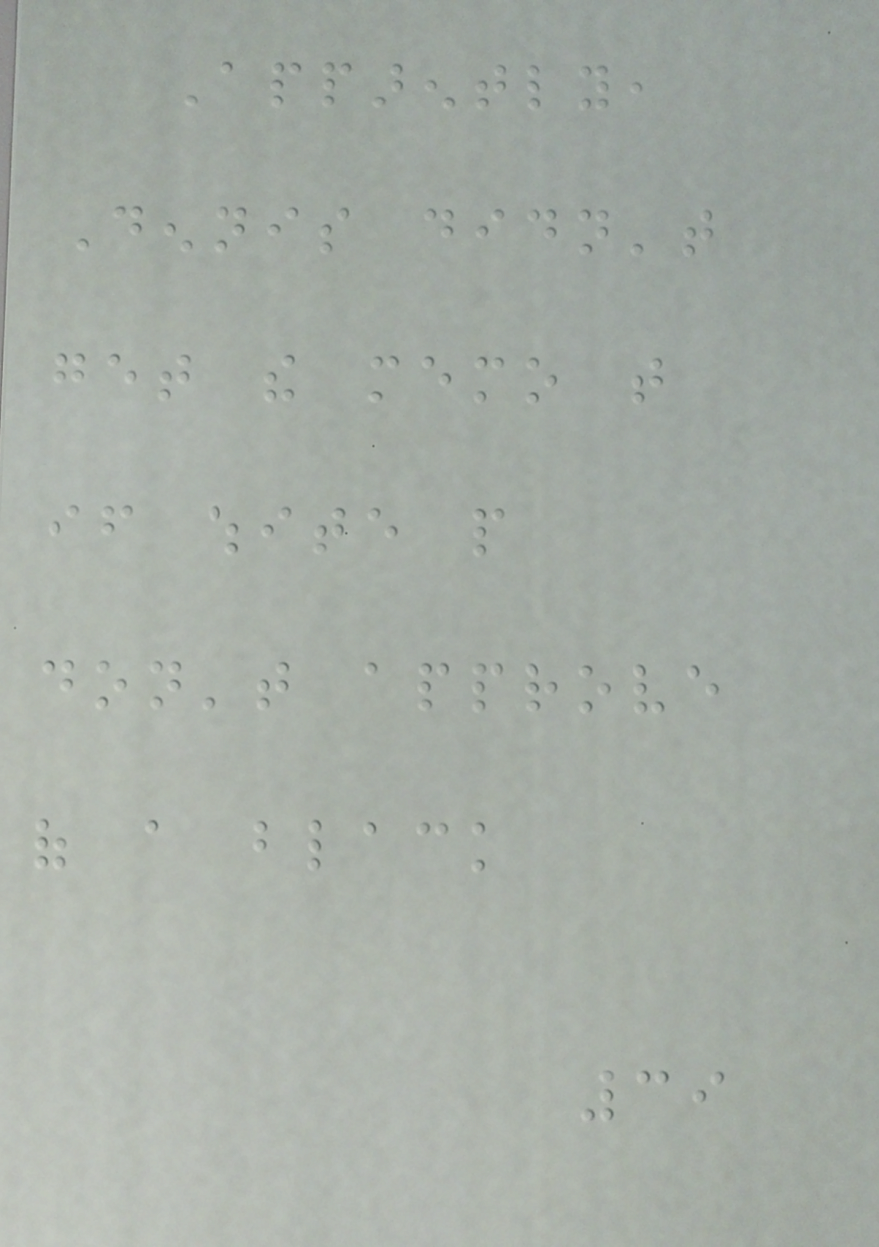Apparently,
Dennis didn't
get the memo that
if white people
don't approve
of a black
39
